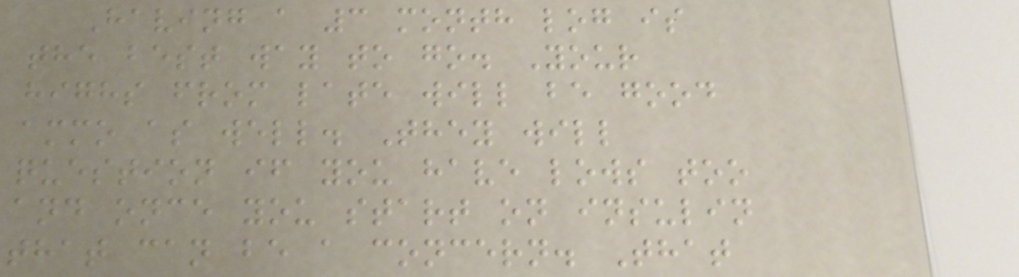Having a 3 month log is
the best way to go. Your
highs from late will be good
ammo as well. They will
question if you have lows too
and once you start on insulin
that can be a concern. That
